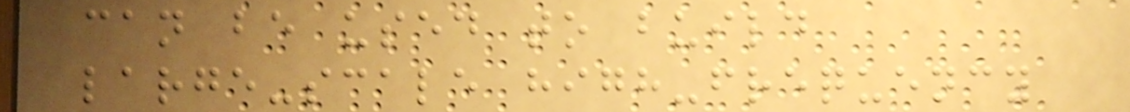can be used to build
large-scale high-frequency
